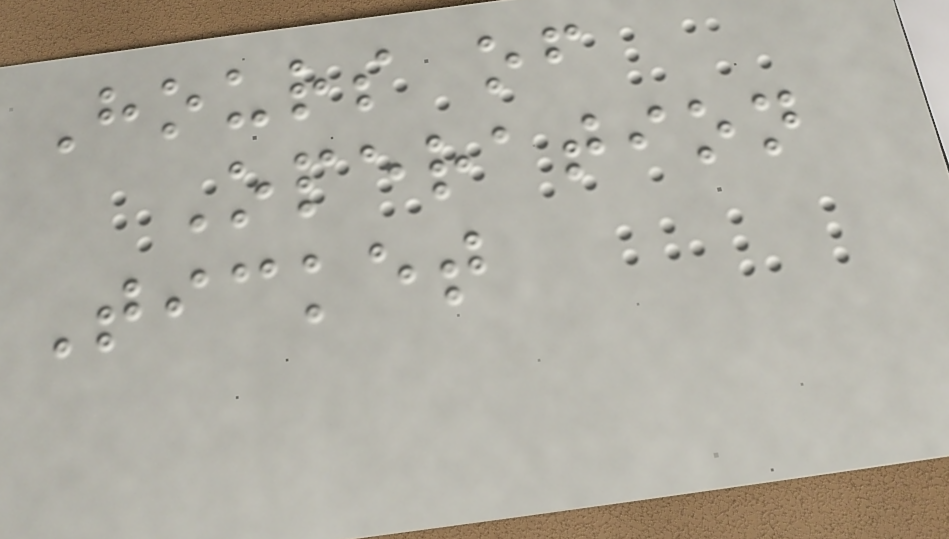Hours of
Operation
Ticket
